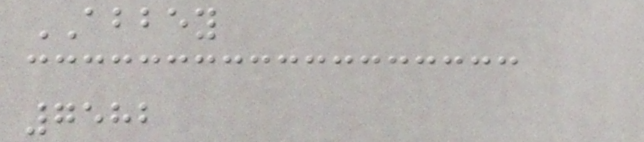ABBEY
7582
